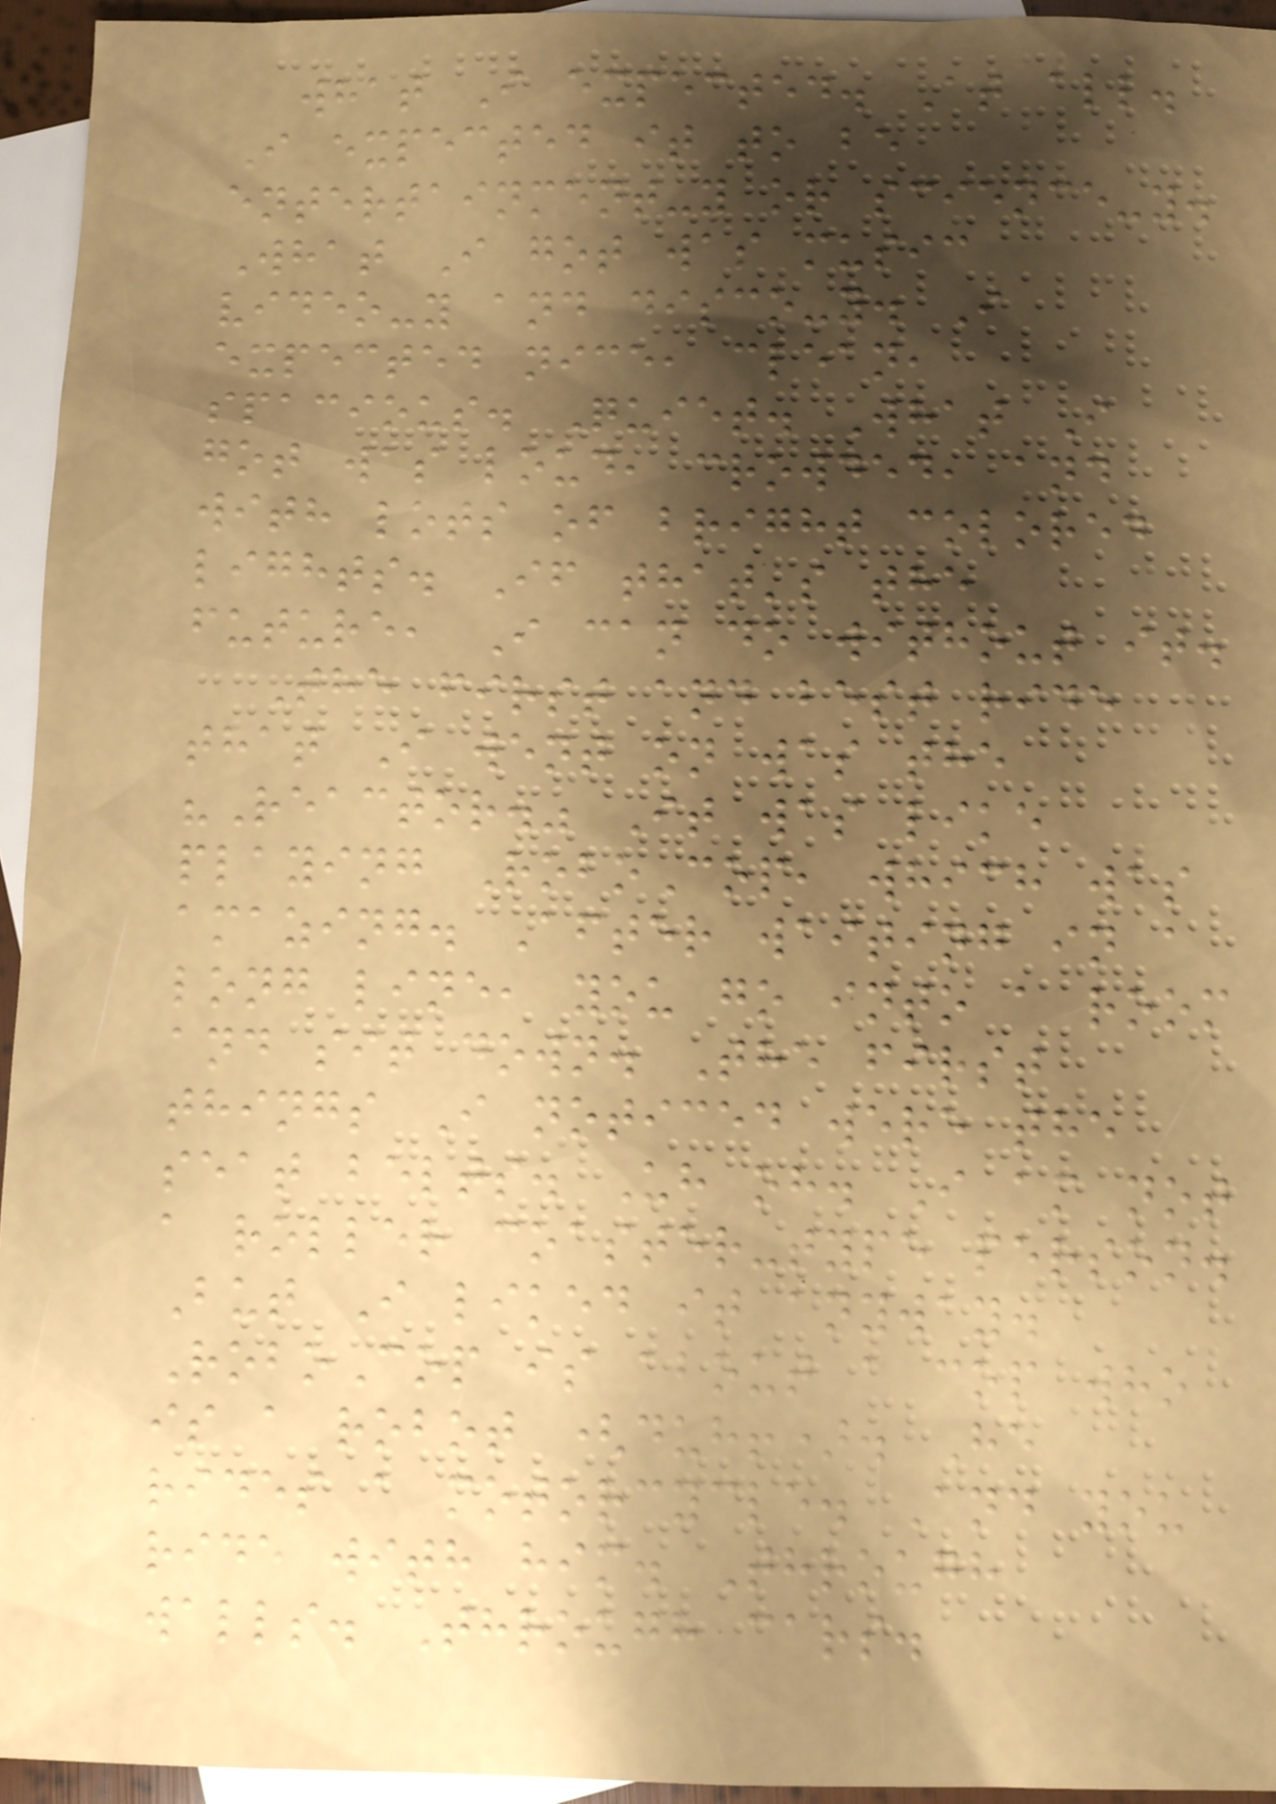what I expected. At all.
I expected it to be
entertainment-y or science-y.
What I got was music
video-y and disco-y. I
expected nice, clean,
spacious. Quiet. What I
got was loud, crowded, and
with lots of bright colored
lights. If that's the
future, I can do without it.
The first and best ride
that I went on was the
"Reactor." It was like
playing RoboCop, which was
amazing. After waiting in a
long line, you go into a room
and sit down. The first
things I noticed were the
seat belts. Uh oh. I am not
a roller coaster-type person.
But I liked it anyway.
RoboCop is about a cop who
is a robot (duh!). He
rides a motorcycle. And you
ride with him. Through
walls. Through cars.
